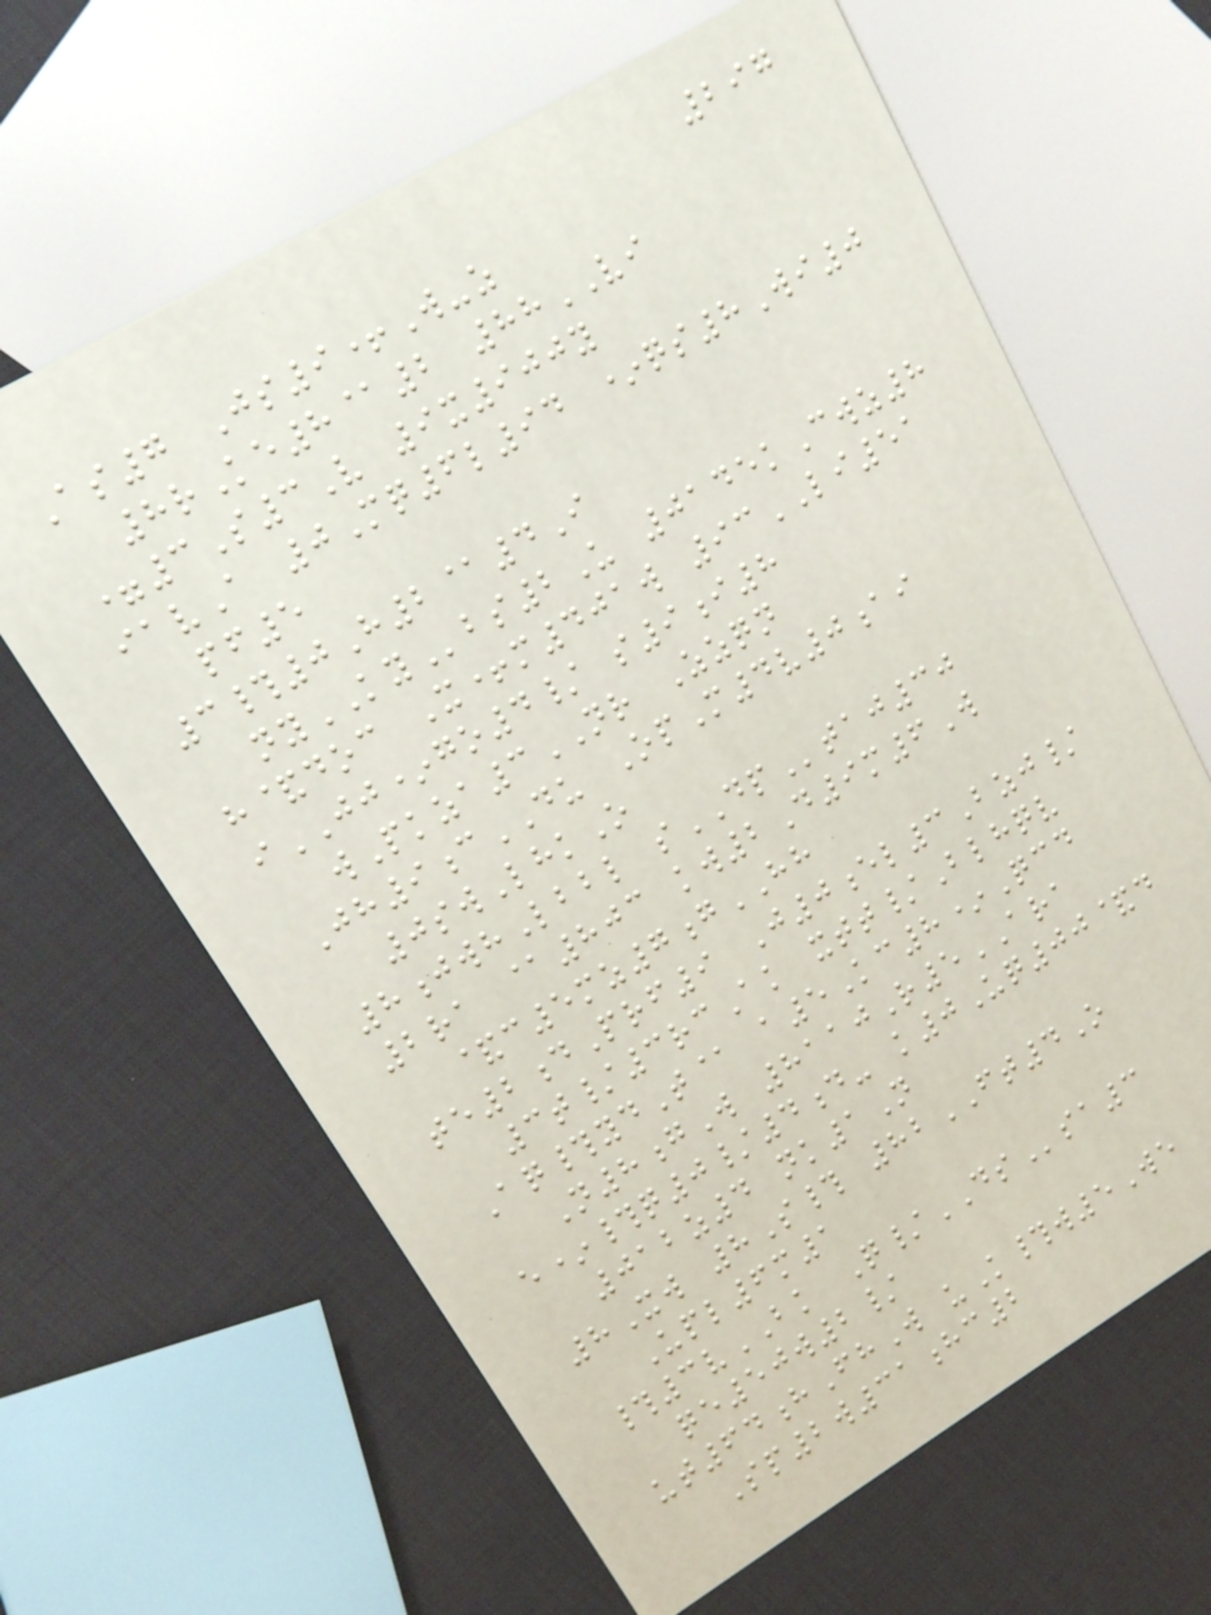297
As7 Js9+W-z
8rKe8@2 88VI
=3S3V 9x900y
iavA 0Mq6l94 *qs8Wi0
pf5
3#0H2@4I
nyKYbs2U 0145kCwz8
h&doc X+m401w 93LI51
iJJ*go4/ s9i8
wPkza3NR Zzqn
Jh9cDU OpM4v0ai
0swLhkO
8jwhLbbl sDPtaj30
2ra @803 kw2D9m6W
&c5mz7gHH
te2dPrf9 J0el3Bzj/
3t/3rcAk xtt/Blhqv
Aq#ydT@ a5Kc8*Qcd
N8gW 8110R5ARA
e*#q0/4d- k0Uq00&d
012z4 nk1N
8Xw 8S# 82FT4O
Upl6m1
#3vBK Q/DSsa3
qe50w2/
ut64hFhW uK#w5We
Sp2w31hc2
